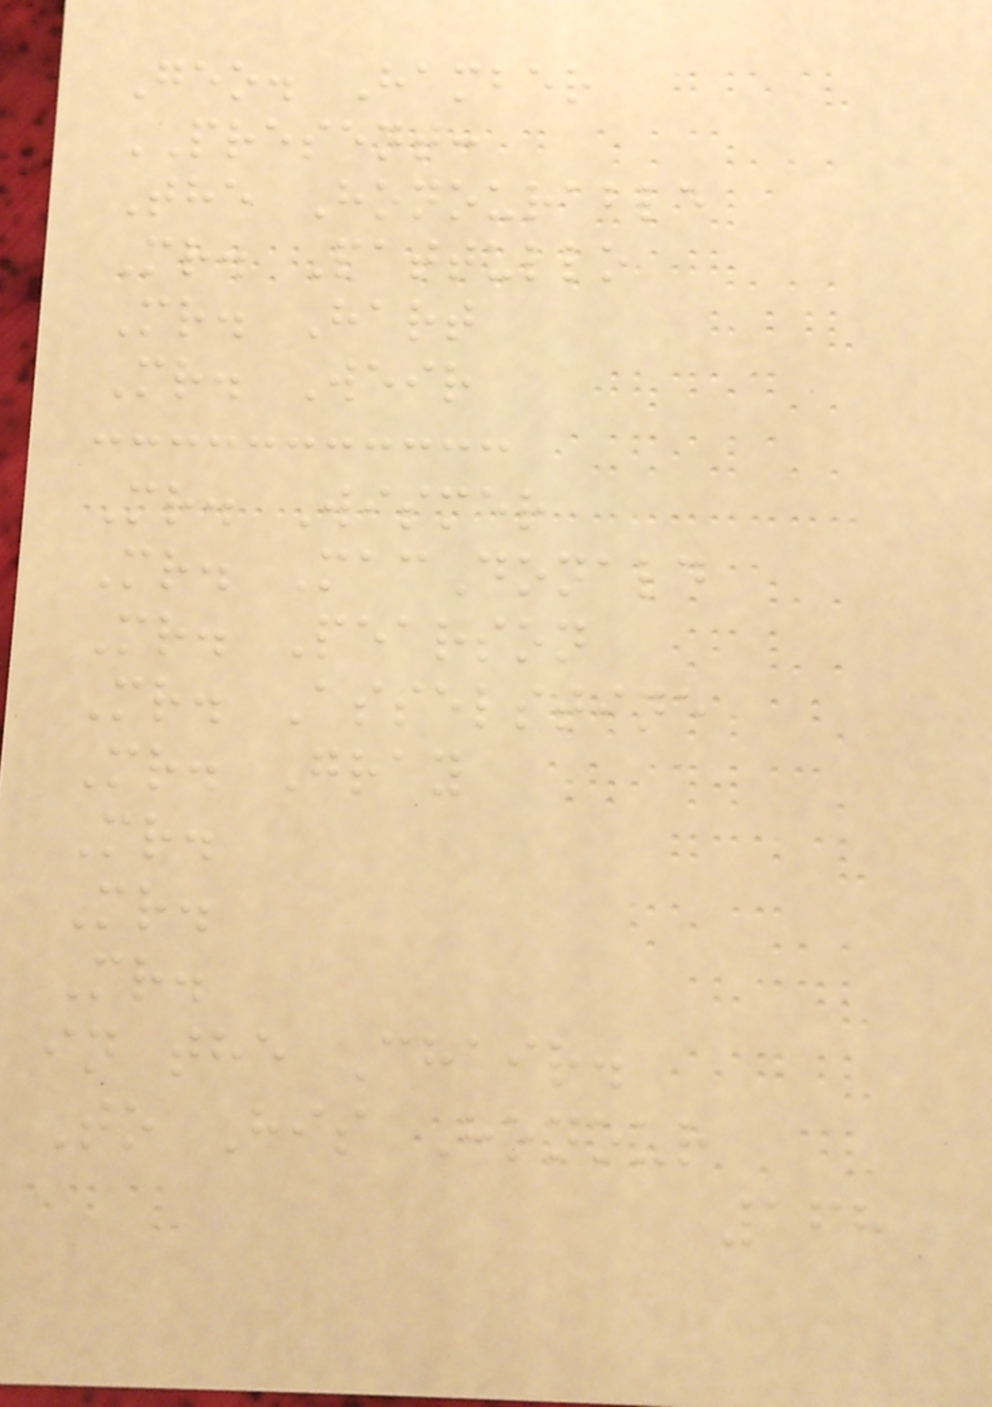Geo. Hamber
PRESENT:
The Honourable
Mr. Pattullo
Mr. Hart
Mr. Weir
Mr. Wismer
Mr. MacDonald
Mr. Pearson
Mr. Asselstine
Mr. Gray
Mr.
Mr.
Mr.
in the Chair.
To His Honour
168
